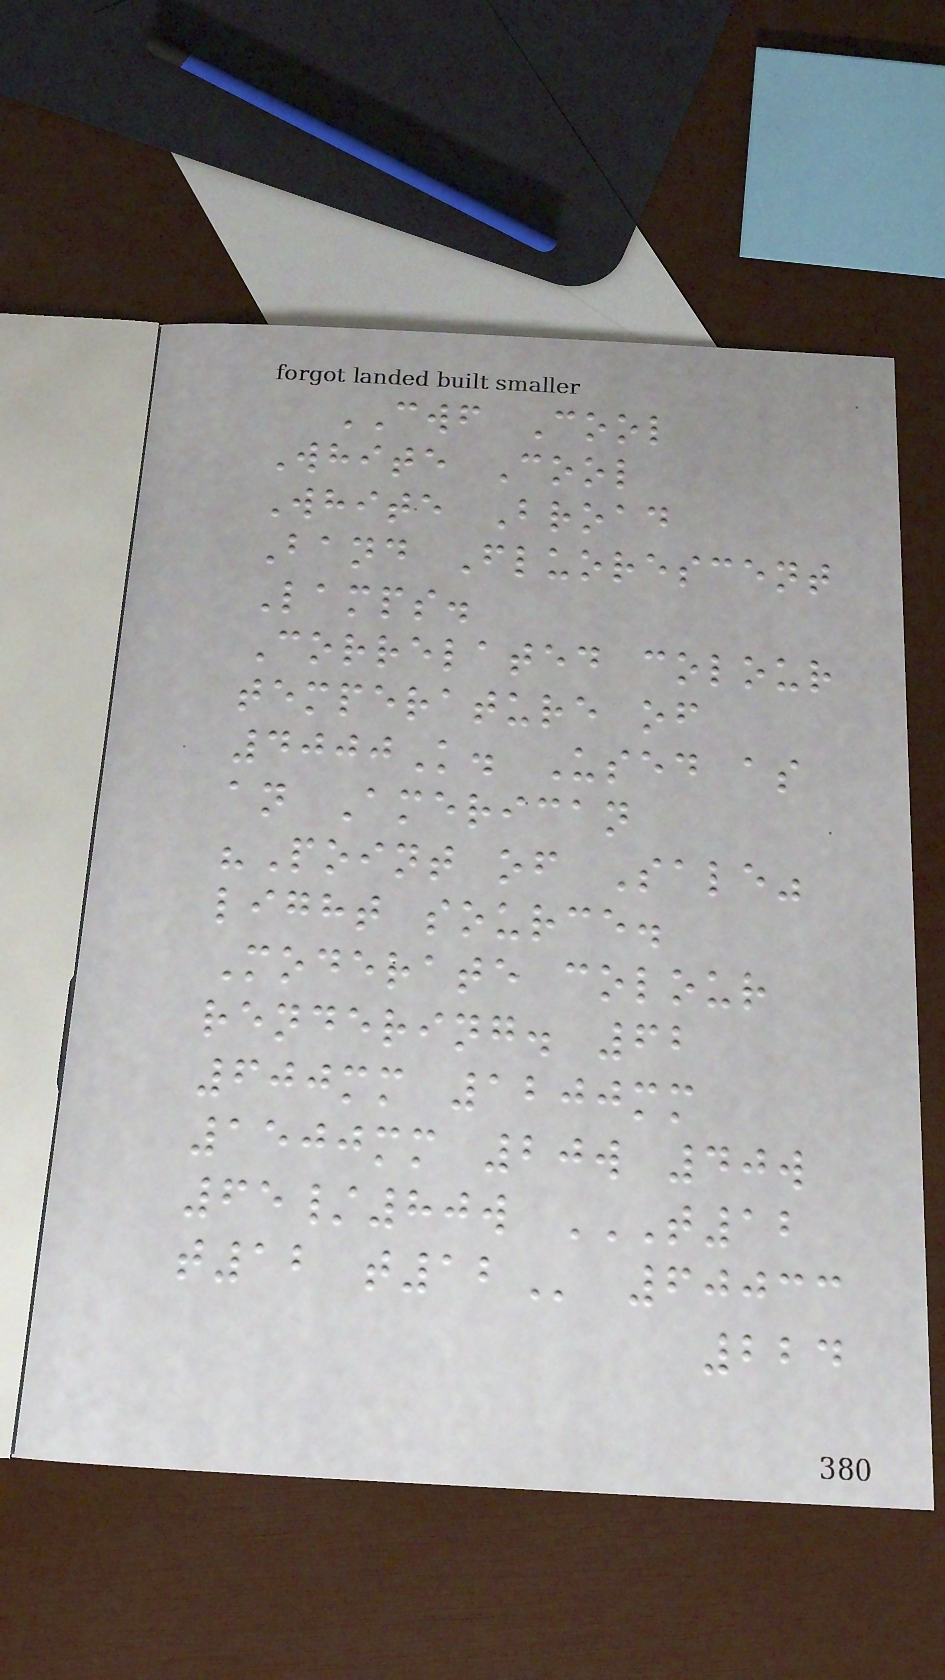CWF Cool
White Cool
White Broad
Band Fluorescent
Lamps.
Correlated colour
temperature of
4000K. Used as
an American
"Point of Sale"
light source.
Moderate colour
rendering. 62
600mm 1200mm
1500mm 20w 40w
65/80w T12
T12 T12 60033
224
